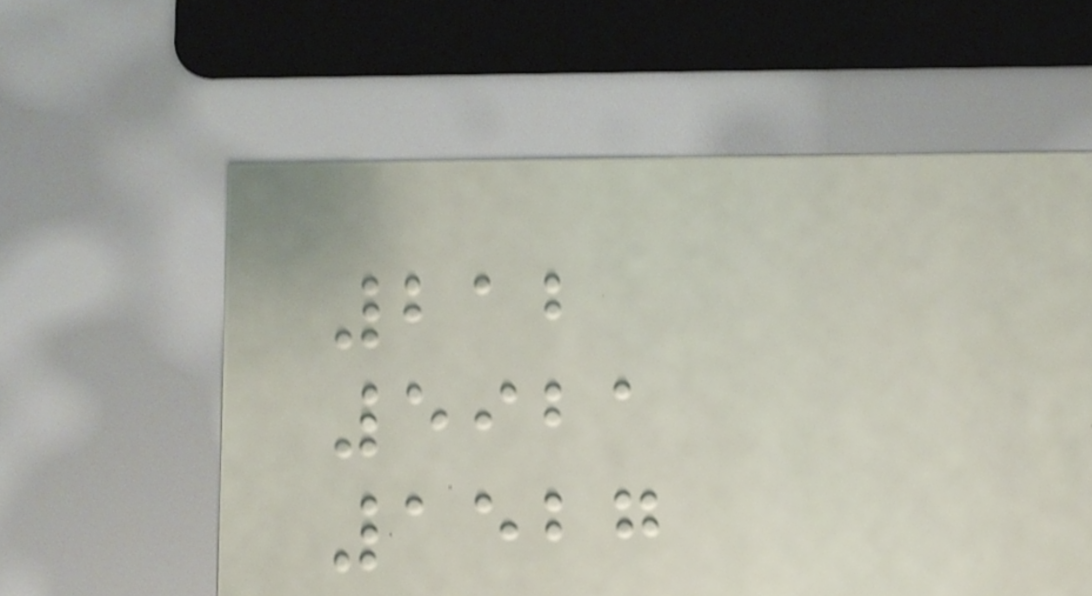212
5921
1527
